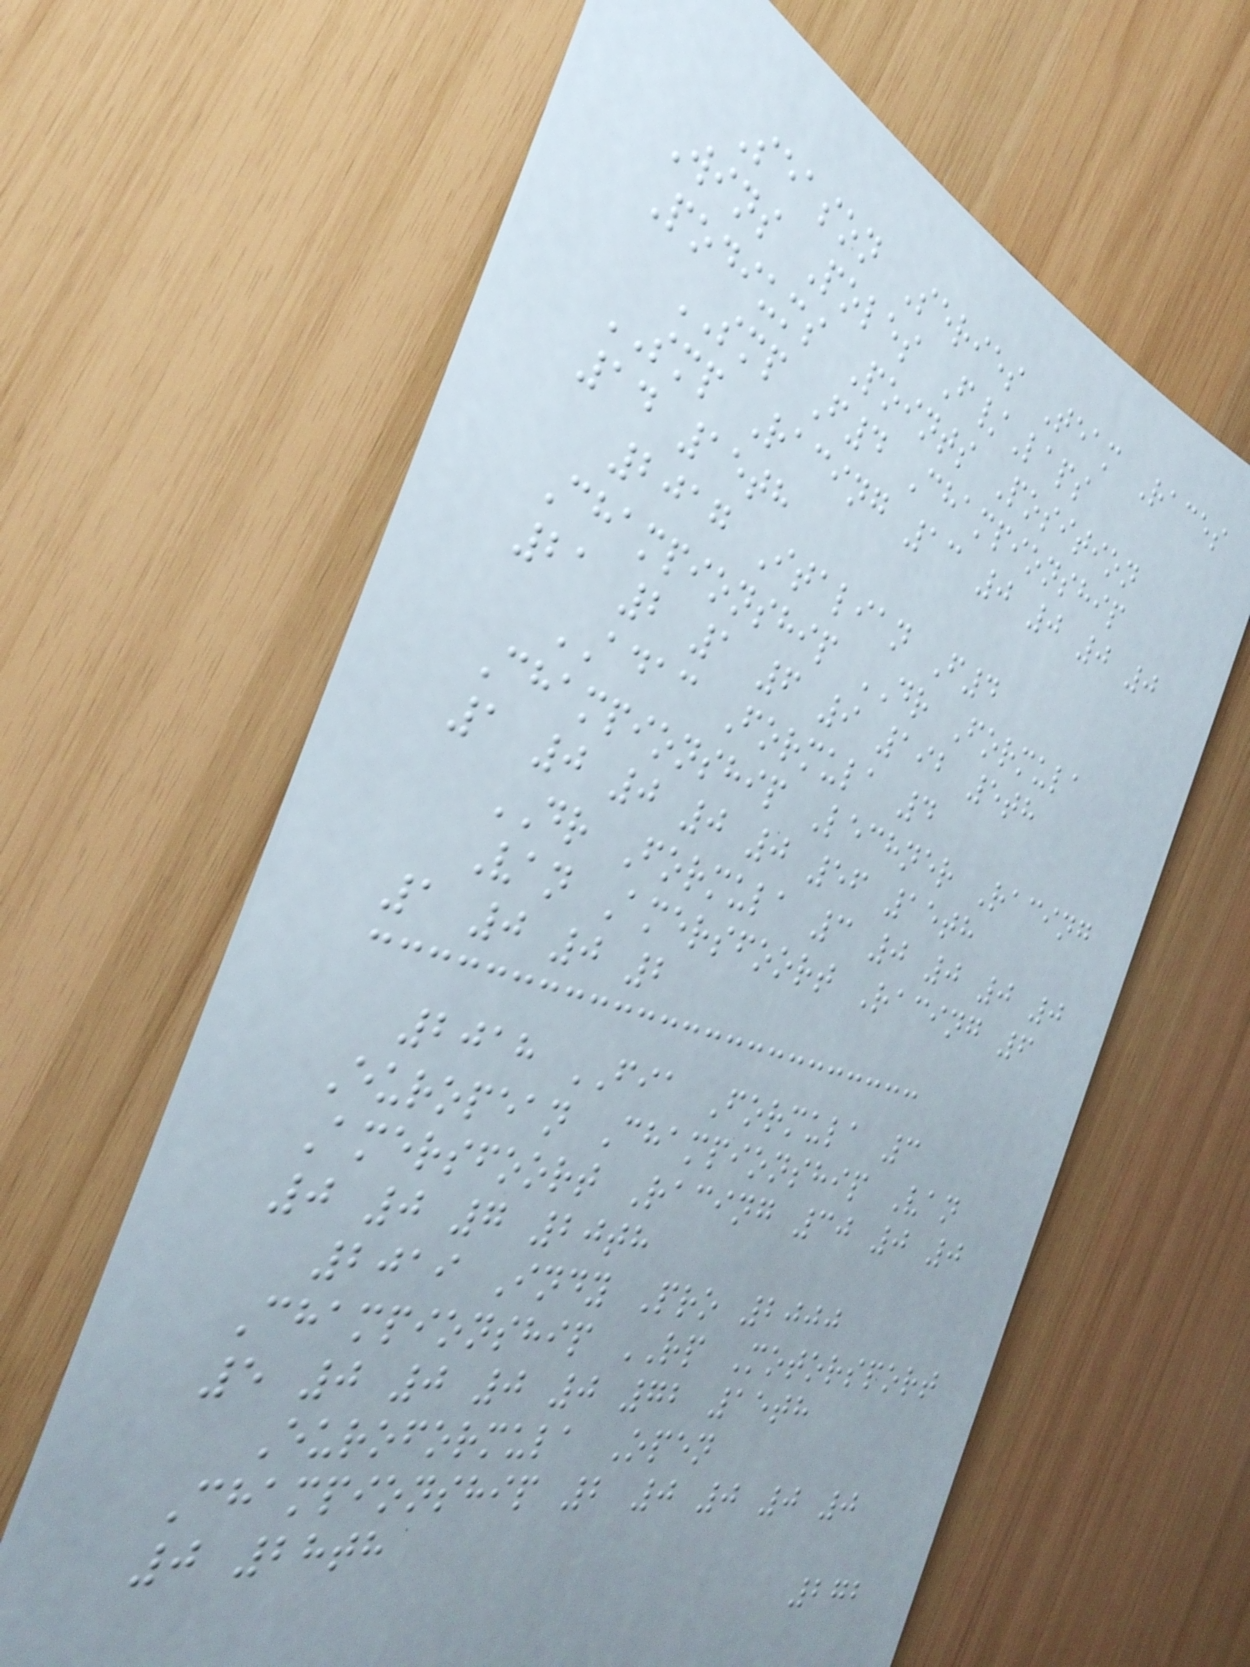Season Series Team Races
Wins Poles F/Laps
Podiums Points Position
SMP F4 Championship
SMP Racing 13 0 0 0 0
14 15th
2017 Italian F4
Championship DR Formula
21 2 1 6 9 192 5th
ADAC Formula 4
Championship Lechner Racing
1 0 0 0 0 56 15th
DR Formula 3 0 0 0 0
Van Amersfoort Racing 6
1 0 0 2
2018 FIA Formula 3
European Championship Van
Amersfoort Racing 30 0 0
0 0 7 20th
2019 Indy Pro 2000
Championship RP Motorsport
5 0 0 0 0 72 15th
Euroformula Open
Championship 2 0 0 0 0
0 28th
272
